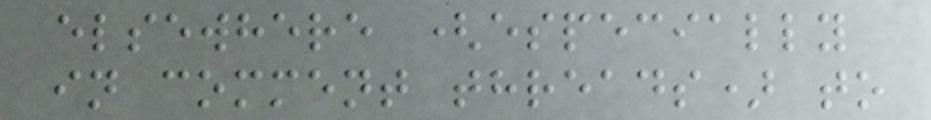elsewhere (especially
in comment threads) to
